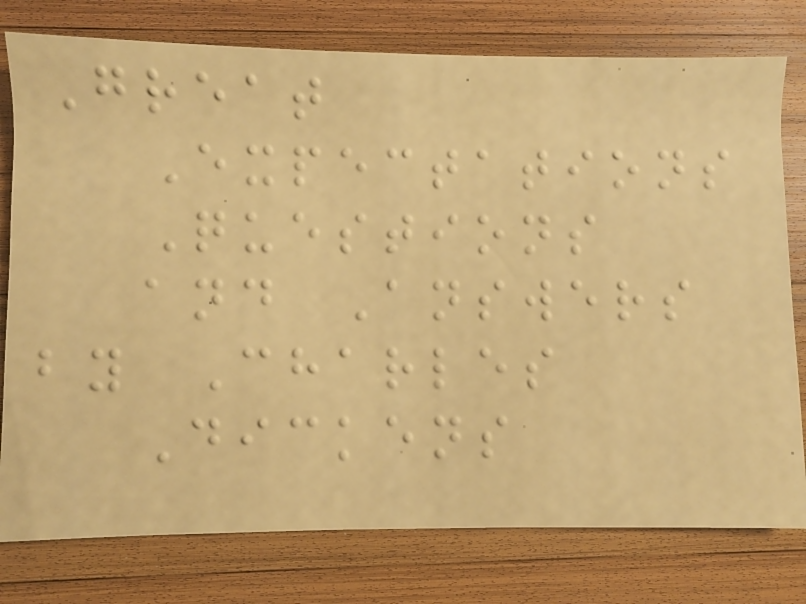Great
Expectations
Questions
and Answers
by Charles
Dickens
